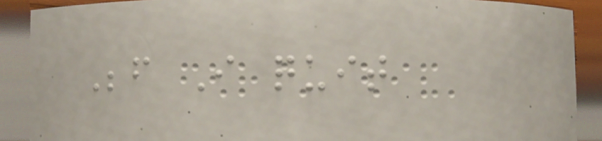Before I quit
